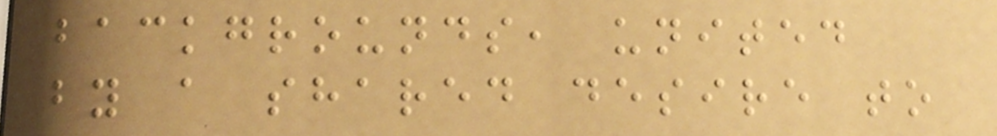backgrounds, united
by a shared desire to
